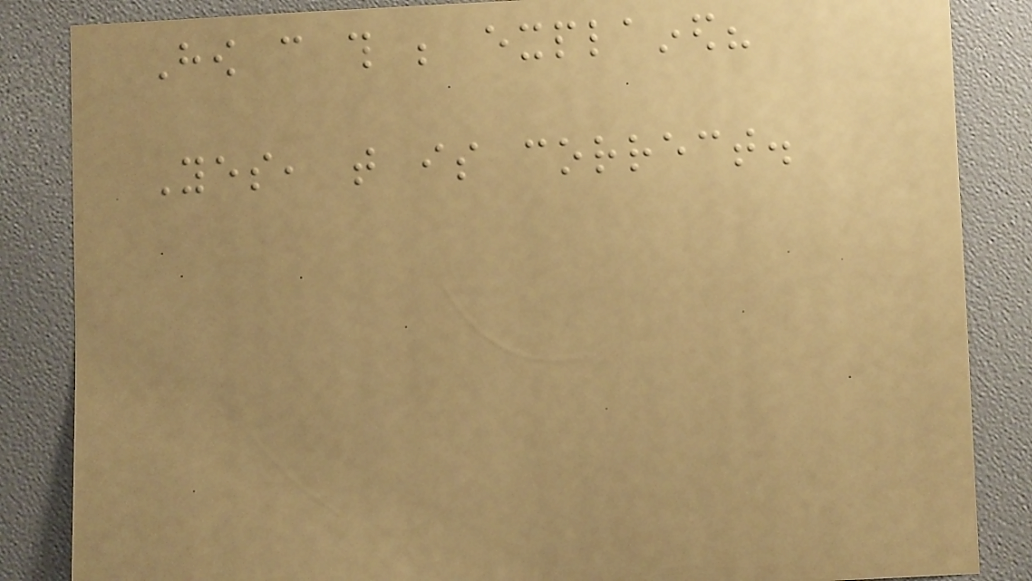How can this be explained?
Yes, that is correct.
